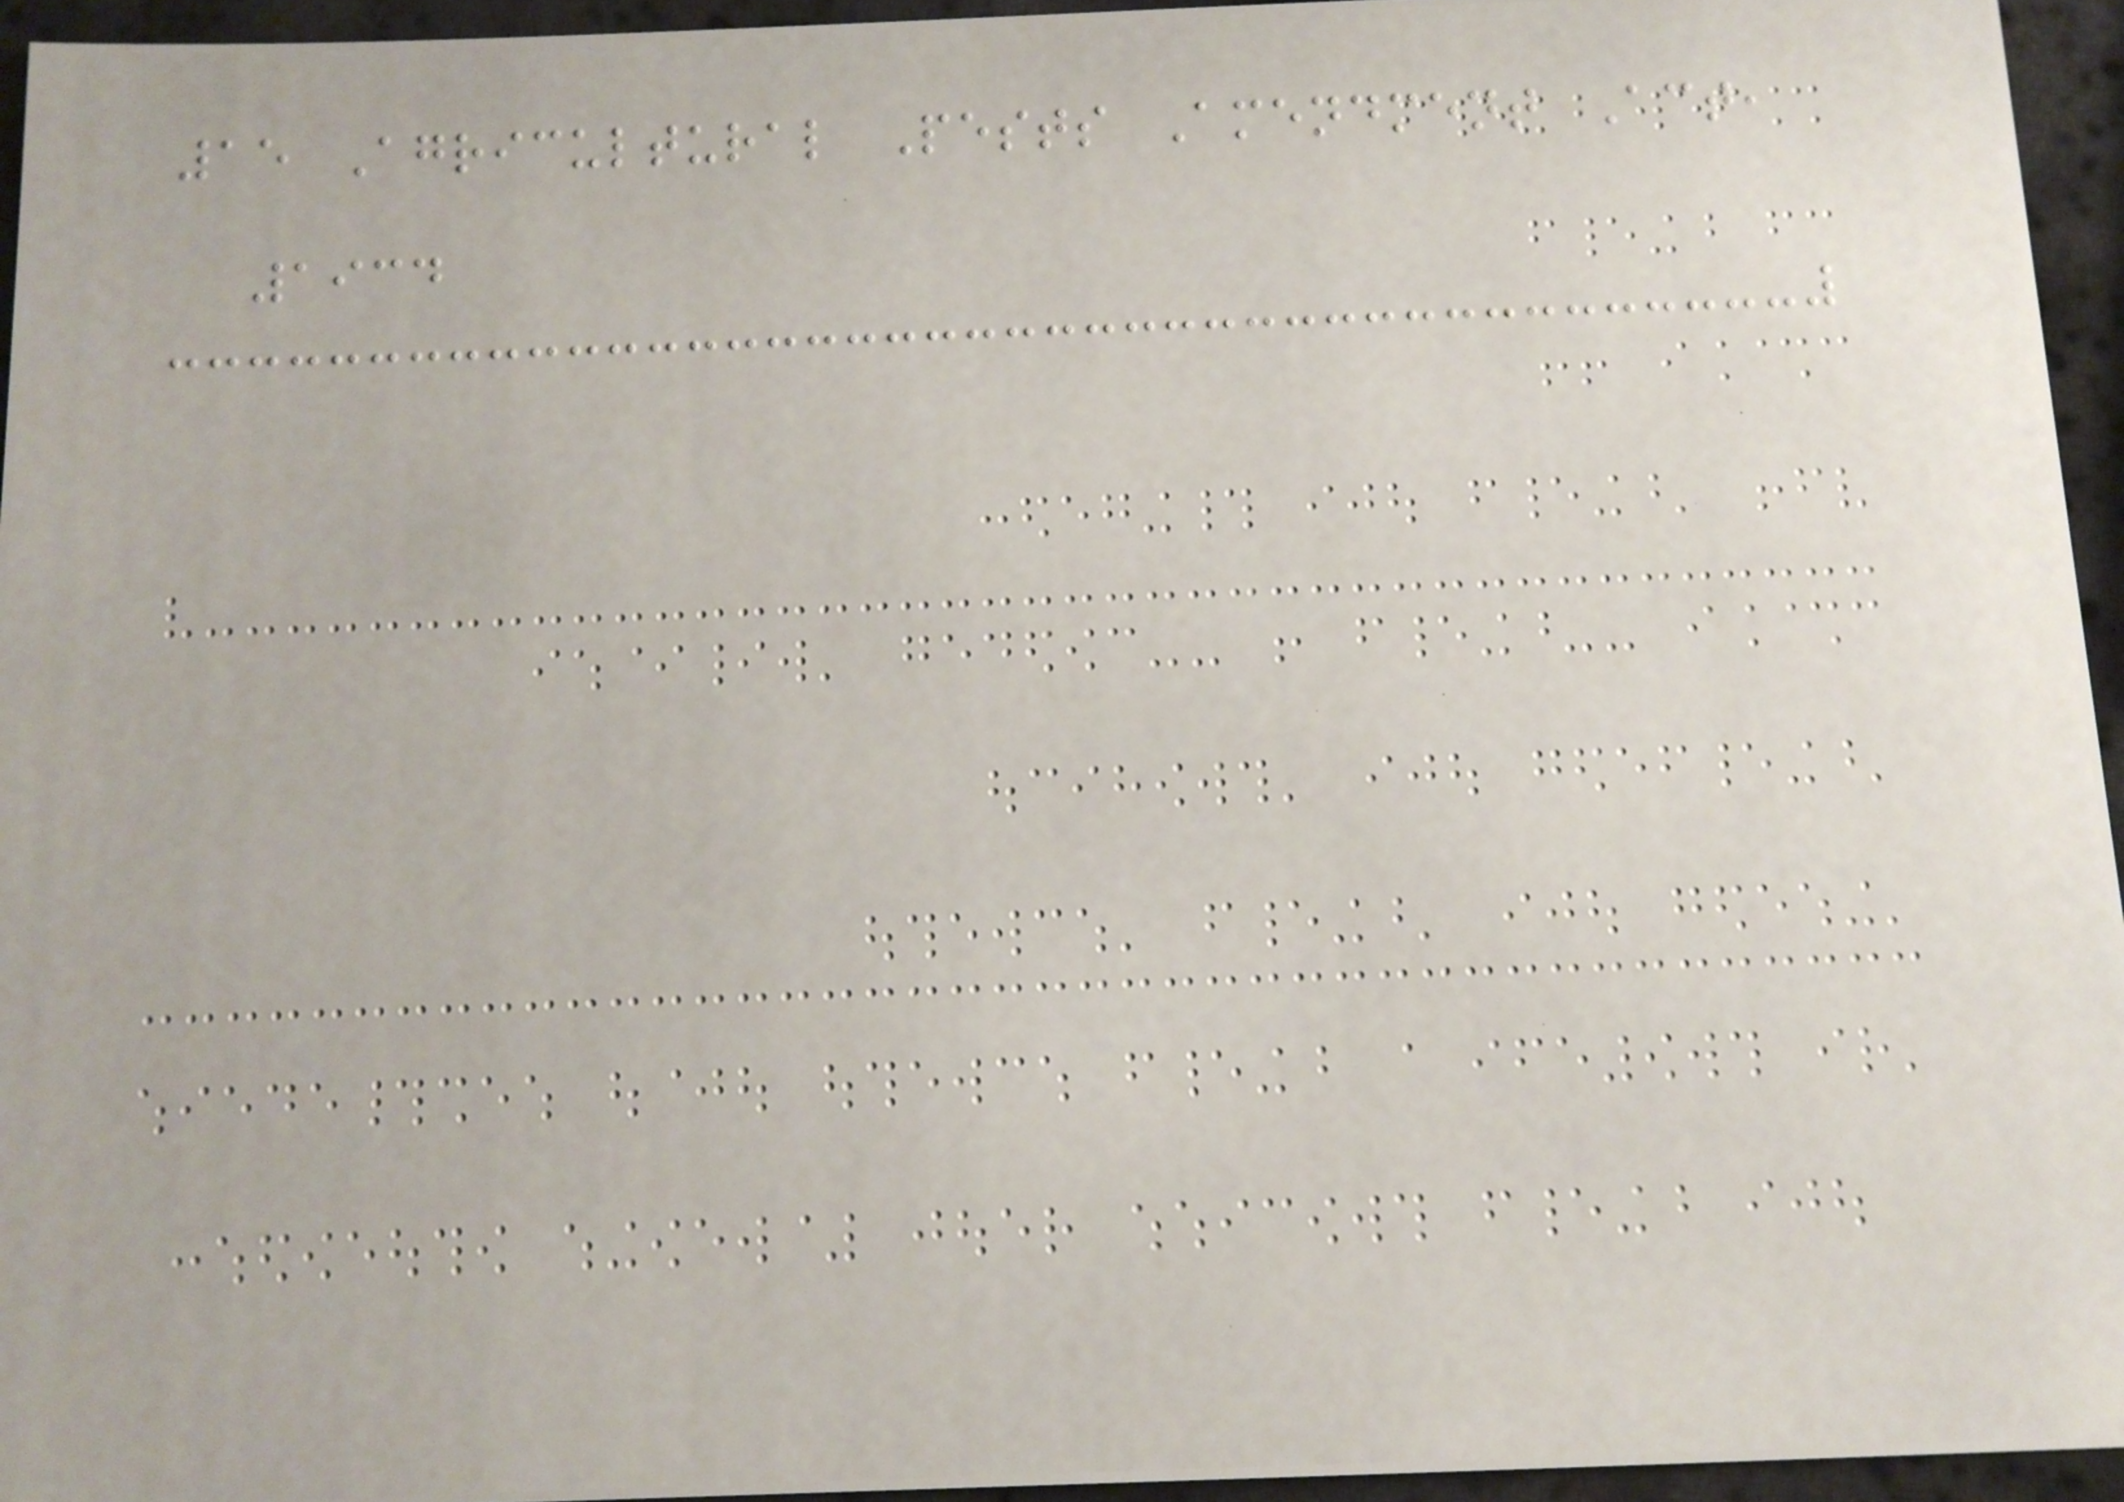15 Agricultural Pests Amendment Act,
1934
